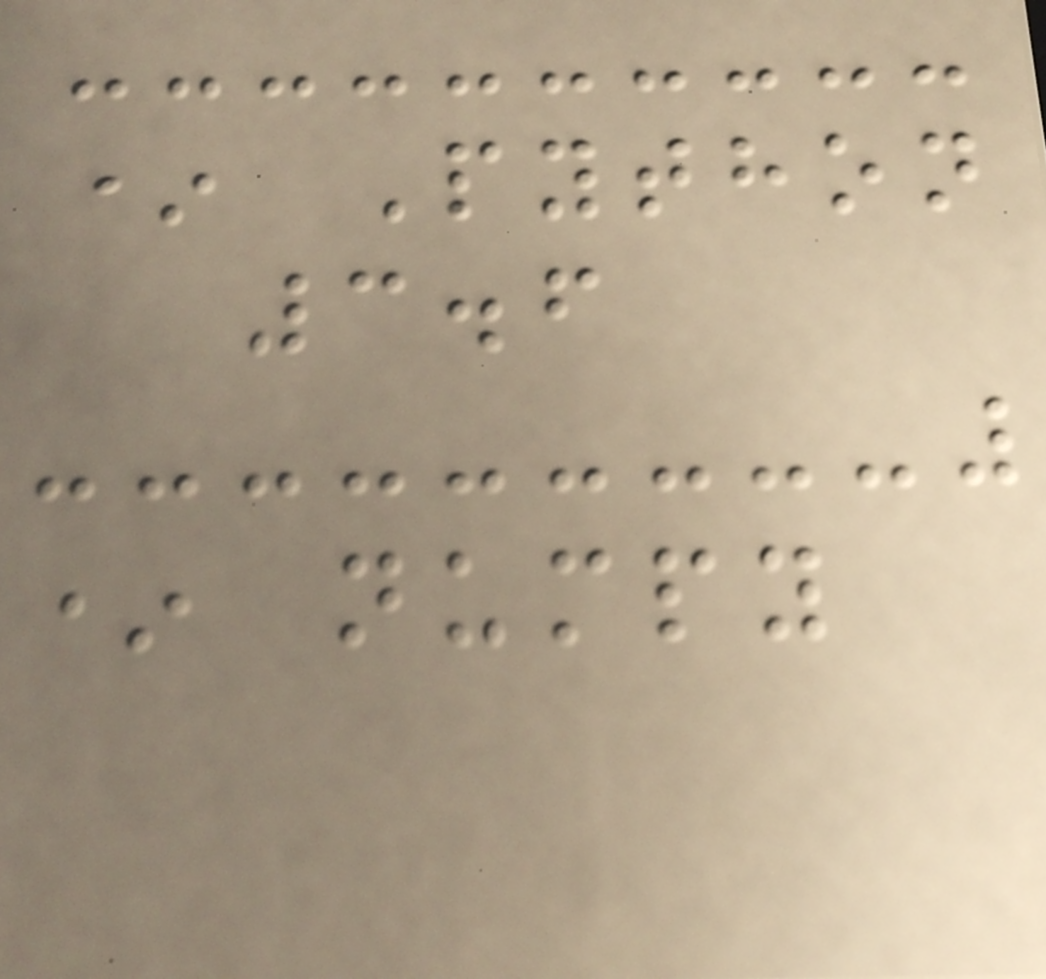* Python
3.6
* numpy
